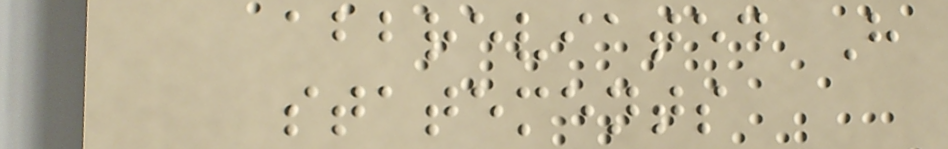abbreviated H
statements
